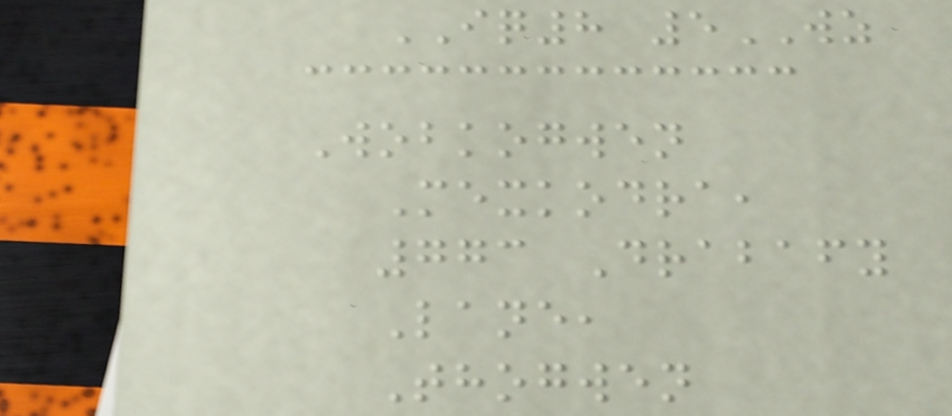IQ8 5WZ
Wobkogwen
Mexkodra,
773 Drabafy
Lane,
Thogwen
